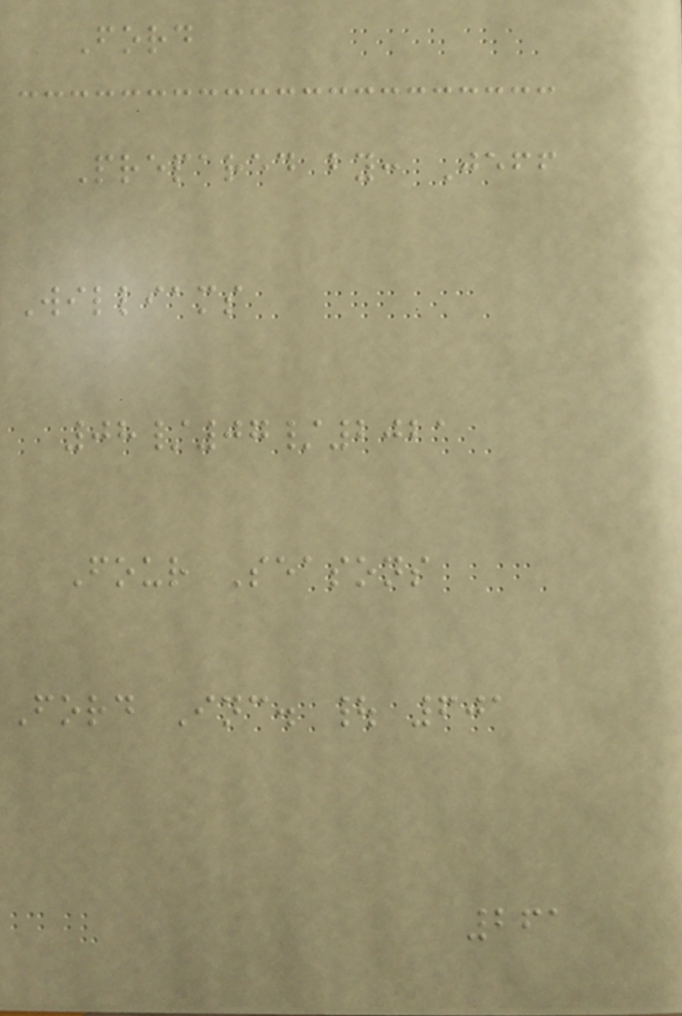Ford
Prepared by: Jeff
Williams
08/07/2021
Four Seasons
Ford Inc. | 601
261
